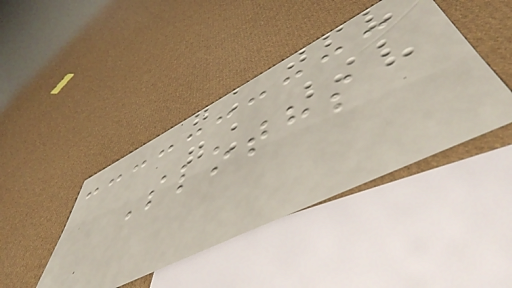Sloths
